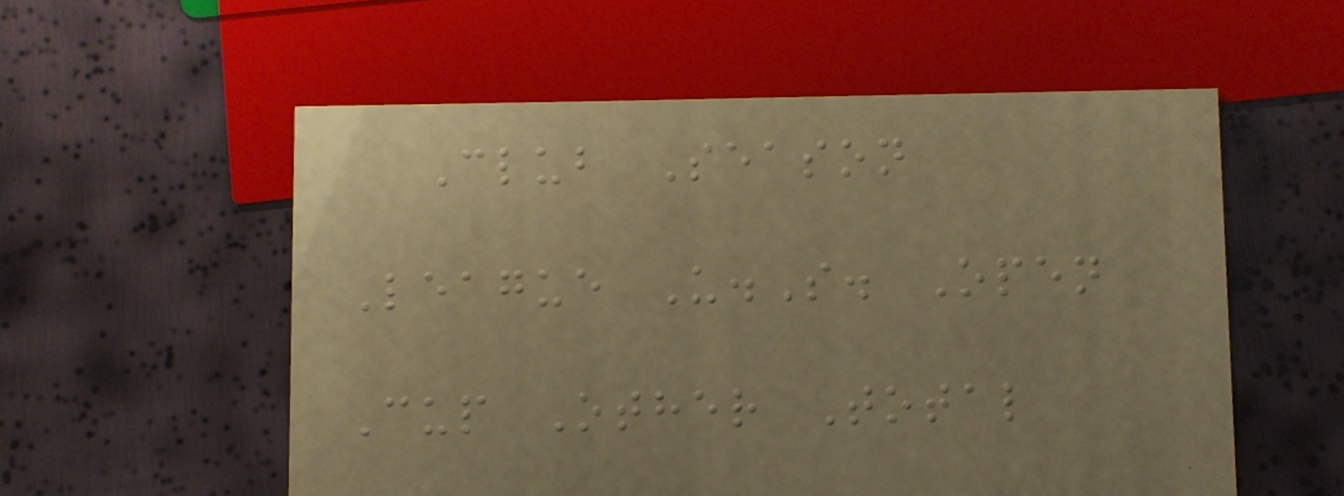Club Season
League U.S. Open
Cup Other Total
